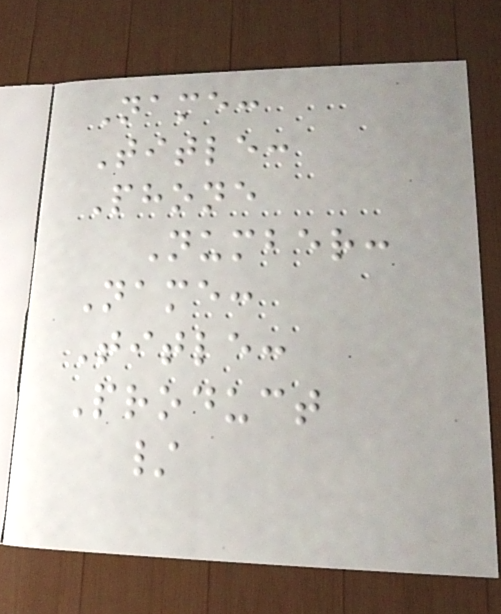Name:
Title:
Phone
Number:
Name:
Title:
Product
/
